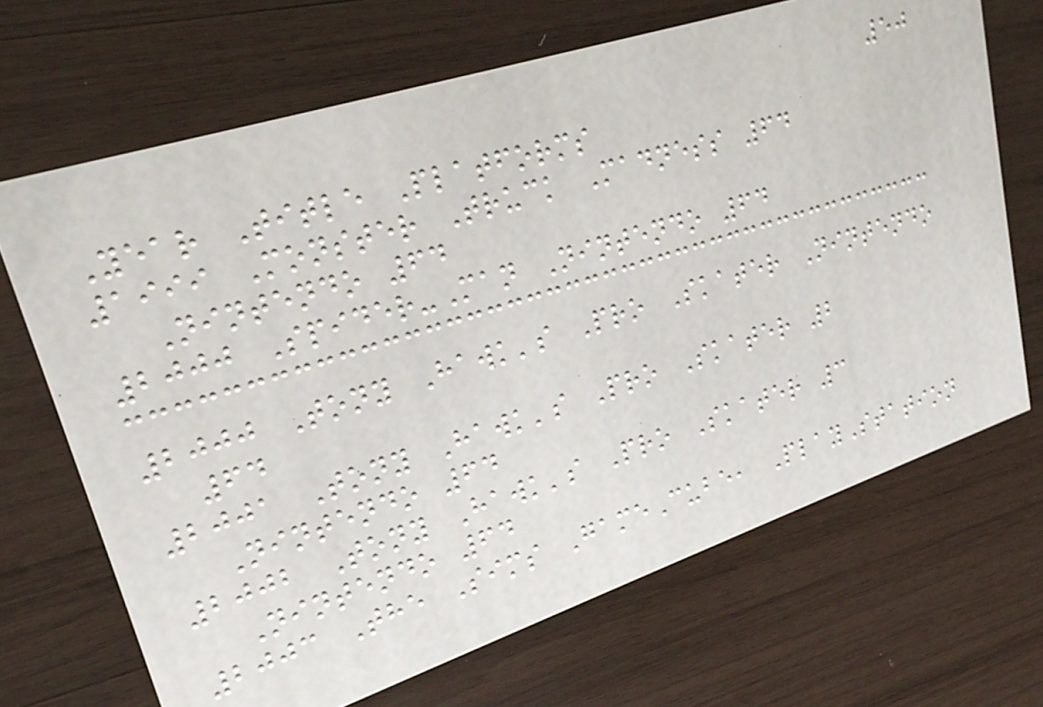50
Year Title Platforms
1999 Monster Truck Madness 64
Nintendo 64
2000 Spider-Man Nintendo 64
2000 Tony Hawk's Pro Skater Nintendo
64
2001 Tony Hawk's Pro Skater 2
Nintendo 64
2002 Tony Hawk's Pro Skater 3
Nintendo 64
2003 The Sims GameCube, PlayStation
